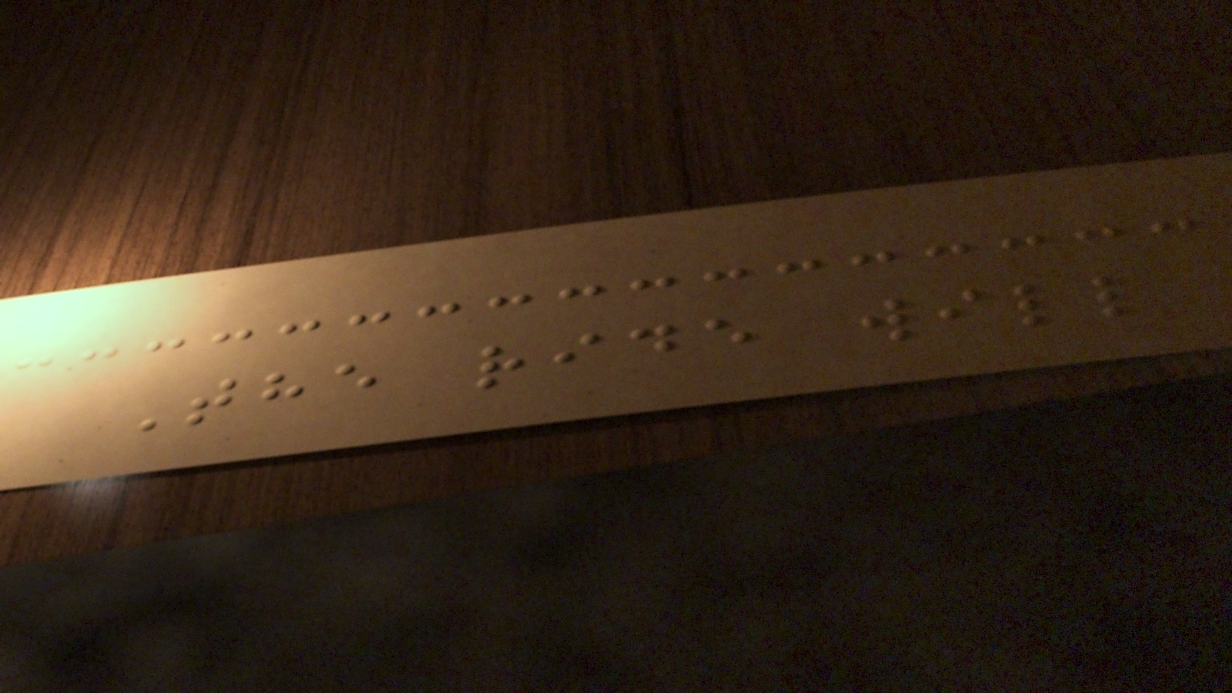The ride will
